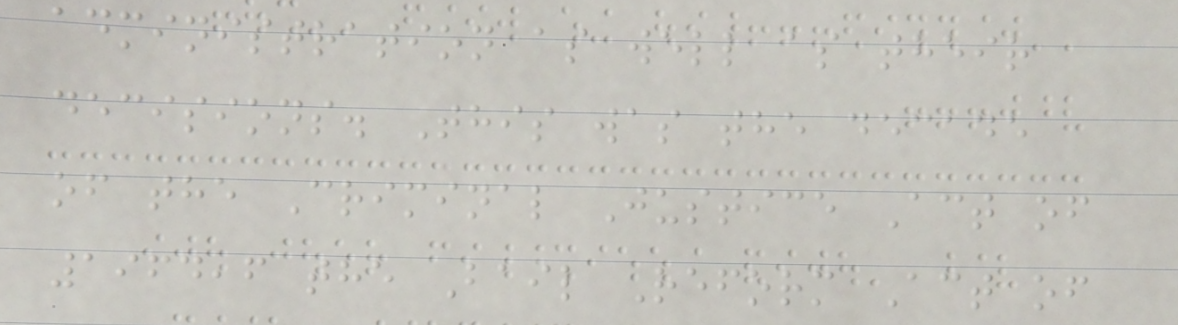administration as well as their
decisions. This was the decade
of the Criminal Justice Act of
1964,6 the Bail Reform Act of
